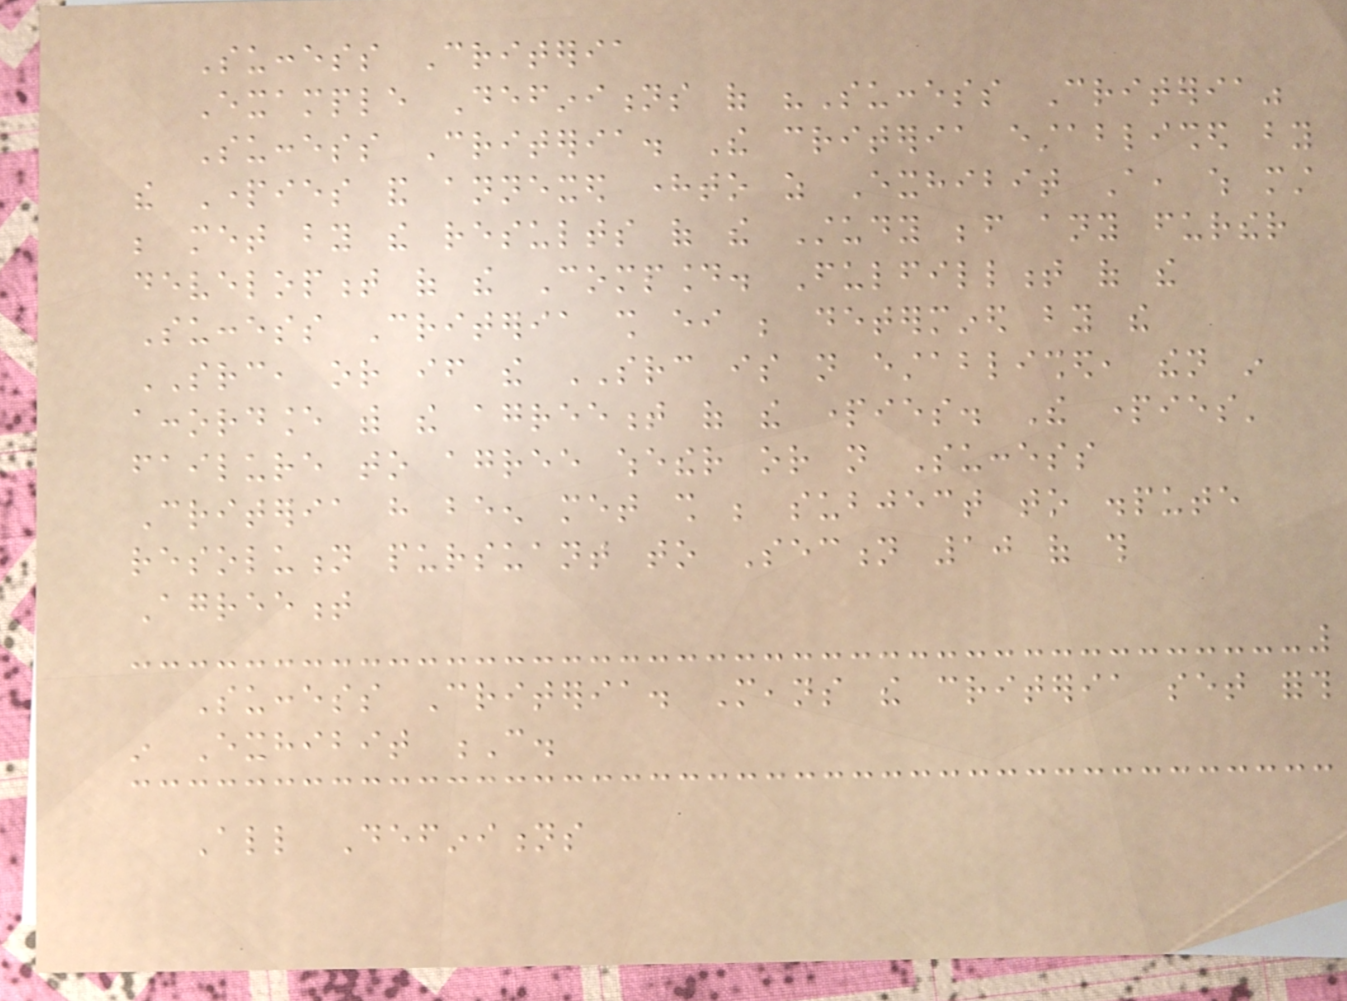Success Criteria
Example Definitions of "Success Criteria"
Success Criteria. The criteria established by
the Parties and annexed hereto as Exhibit A, which must
be met by the results of the Study before any further
development of the Compound. Fulfillment of the
Success Criteria shall either be determined by the
SRC, or if the SRC is not established, then in
accordance with the agreement of the parties. The parties'
failure to agree whether or not Success
Criteria have been met shall be subject to dispute
resolution pursuant to Section 10 of this
Agreement
Success Criteria. Means the criteria set forth
in Exhibit C.
All Definitions
